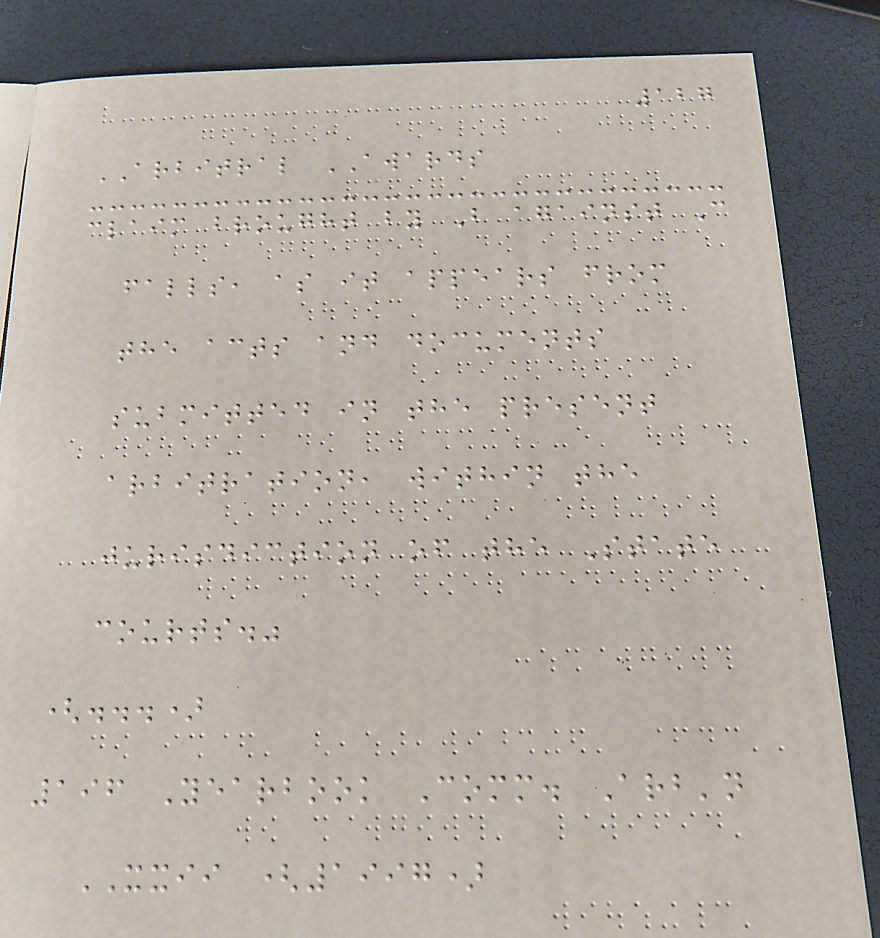127
ARBITRAL AWARDS
claim brought by B against C
falls, as it appears from
the acts and documents
submitted in the present
arbitration, within the
jurisdiction of the State
courts."
(...)
196 Yearbook Comm. Arb'n
XXII (1997)
